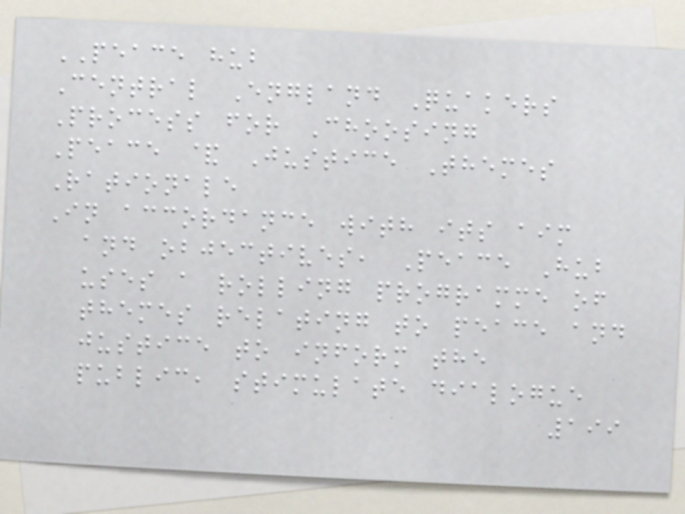PEACE hub
Central England Quakers
Process for Choosing
Peace & Justice Themes
Rationale
In accordance with its aim
and objectives, Peace Hub
uses a rolling programme of
themes relating to peace and
justice to inform the
public, stimulate dialogue
199
